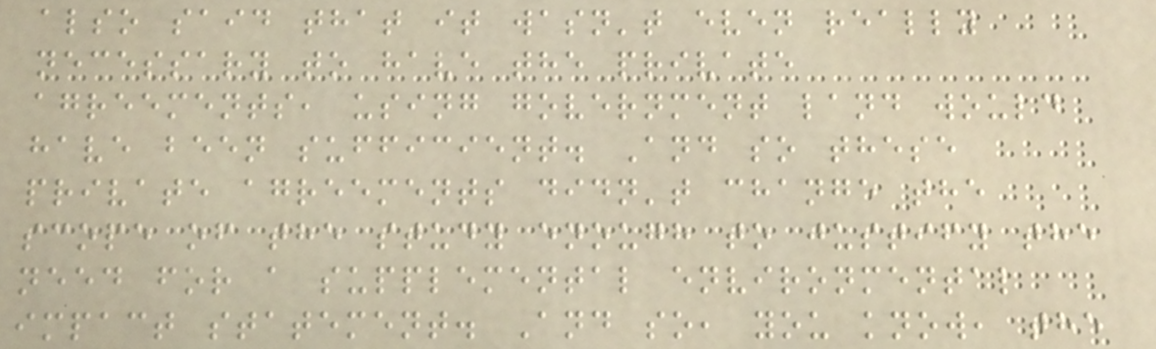also said that it wasn't even really
necessary to have the private
agreements, using government land would
have been sufficient. And so these
private agreements didn't change the
scope of the study enough to justify the
need for a supplemental environmental
impact statement. And so, you know, the
